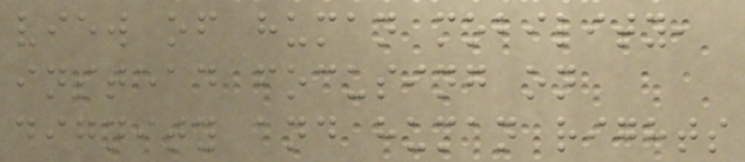view of human mobility,
instead focusing on
dignity and human rights
